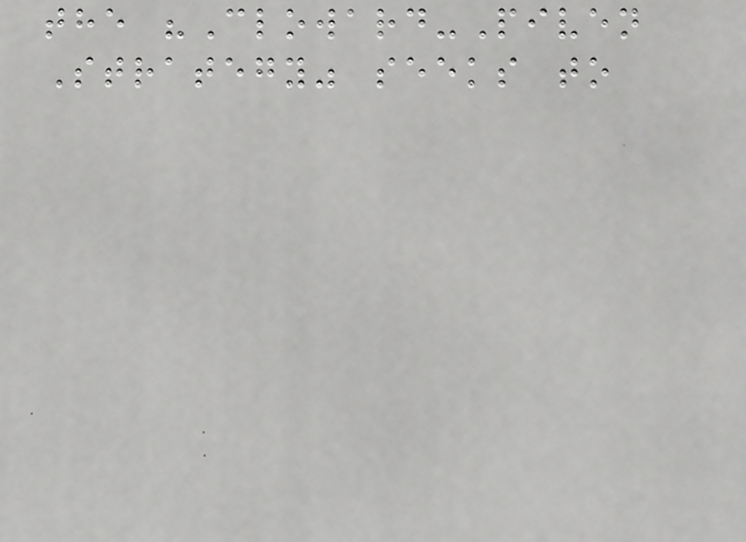the "Cloward-Piven
Strategy" seeks to
